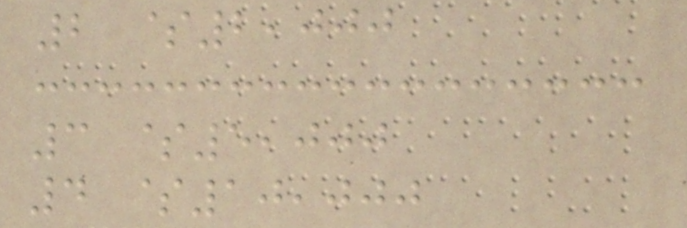2 $2,000
3 $5,000
4 $10,000
